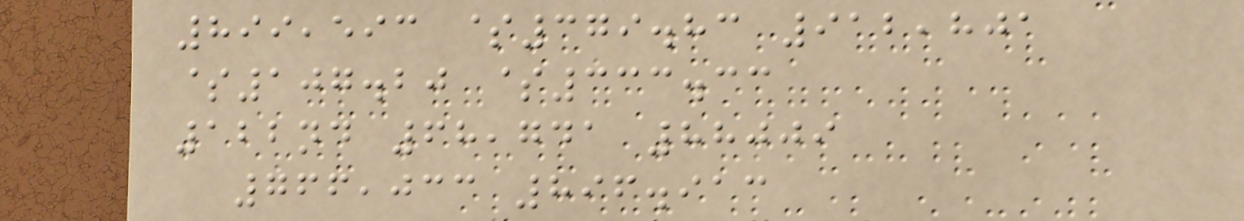899,593 $379.83 912,801
$107.20 $333.33
122nd 68,741 88009
766,033 896.913
